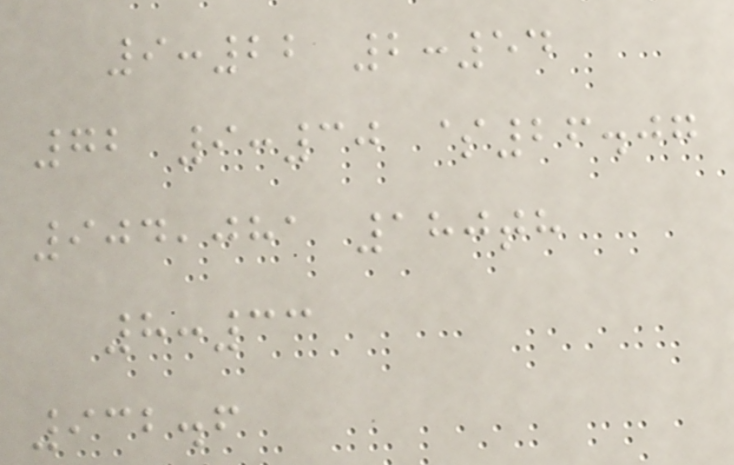9:22 2:54
72 9:30 $26.07
904,081 180th
8:33
932.6
